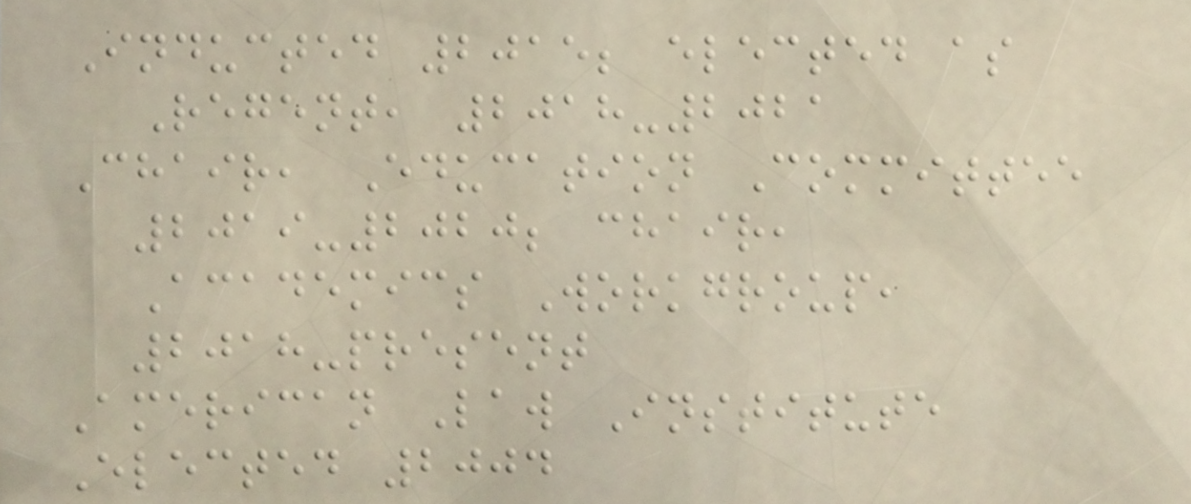Inducted 2015; elected as
Regent, 2018-2021
Chair, Education Committee
2019-2020; chair,
Academics Workgroup,
2018-present
American Law Institute
Elected 2004
